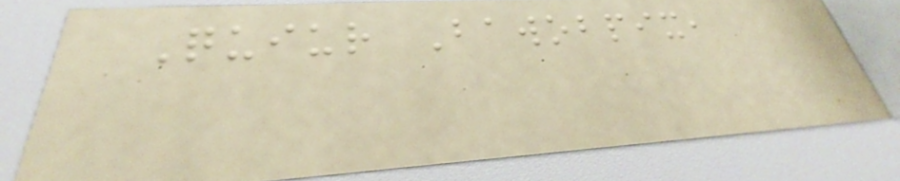Quiur Bawobpix,
